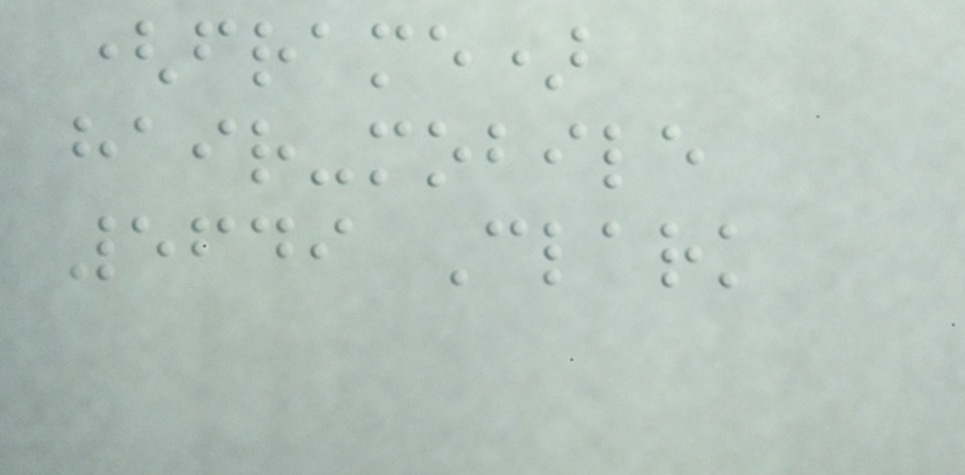(frame)
hair-mobile
5649 Clark
